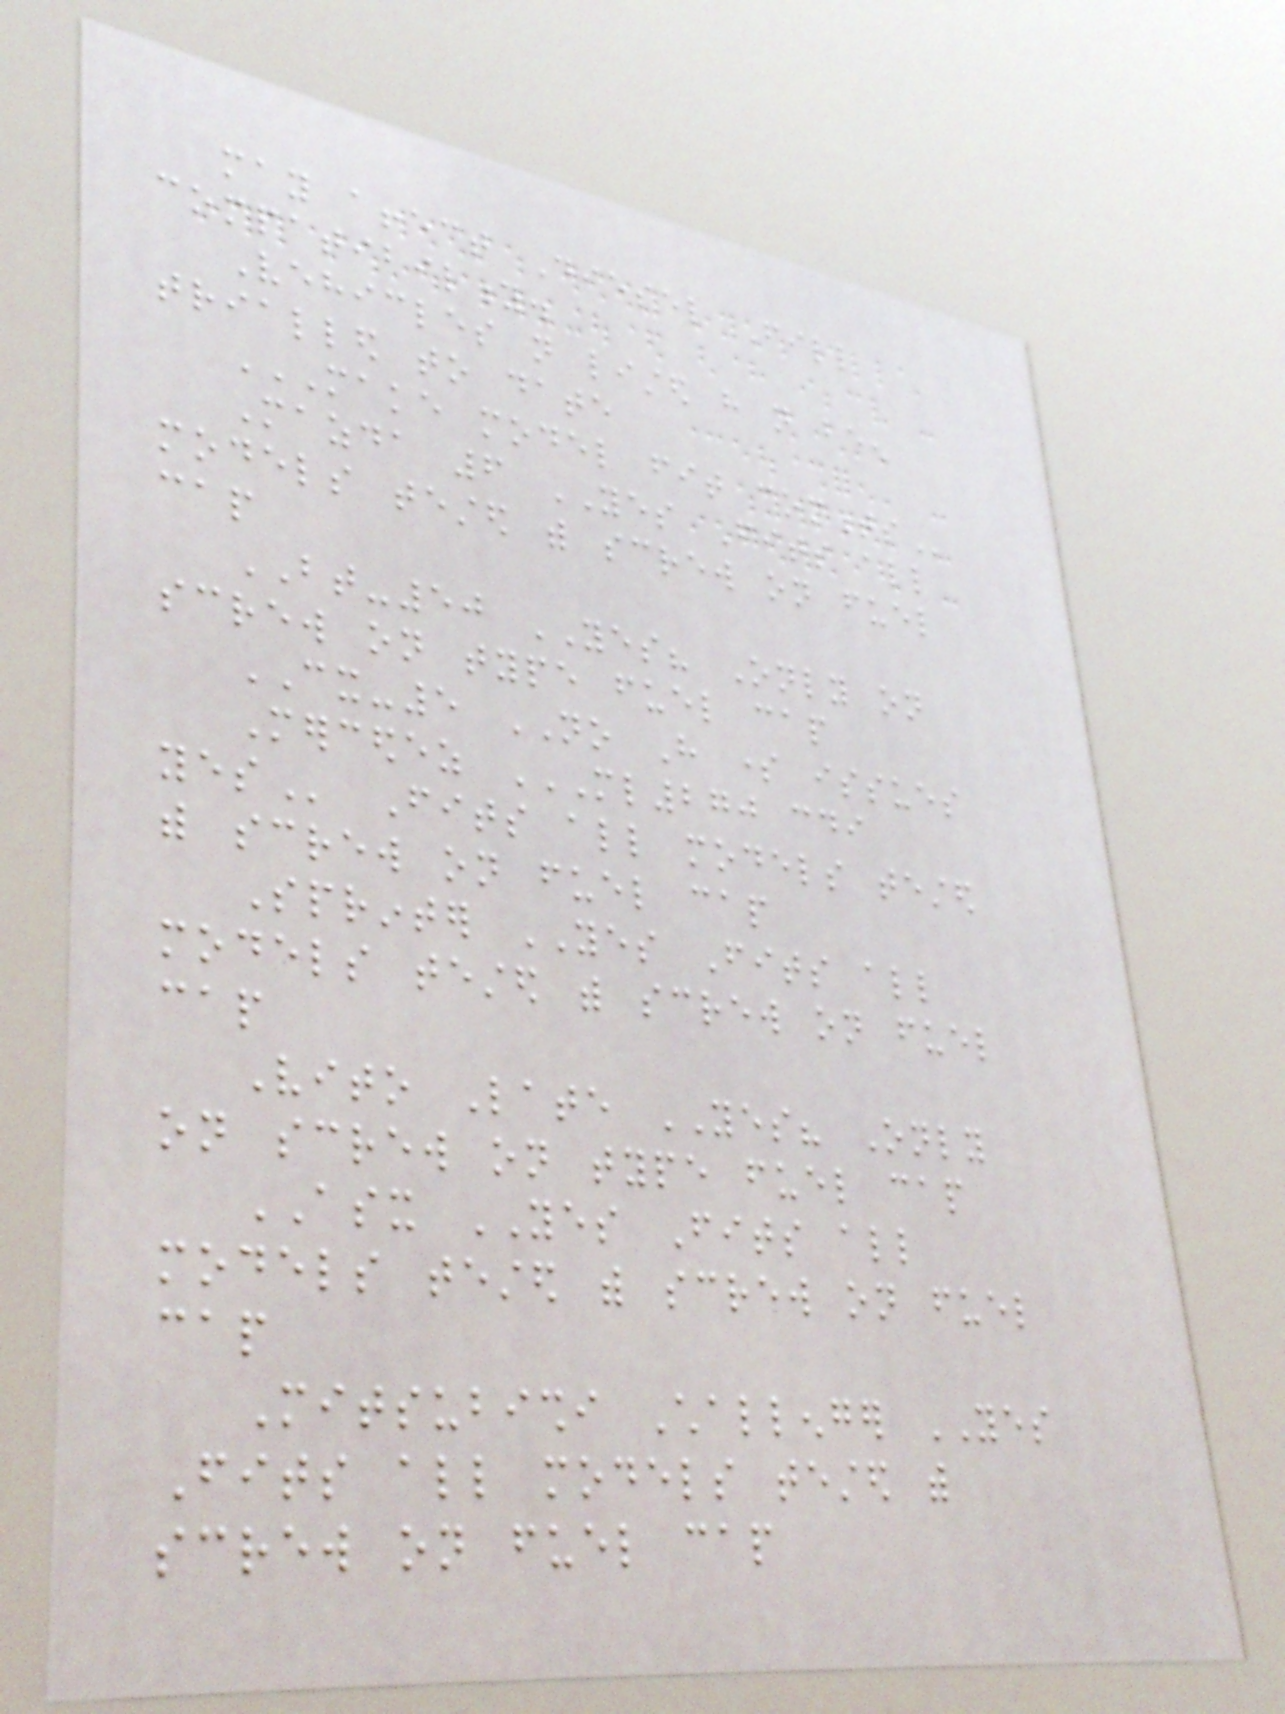may affect Diesel Fill
compatibility.
Vehicles not listed have not been
trialled to date
MAKE MODEL FIT COMMENTS
Mazda 6 YES Fits all
models tested with screw on fuel
cap
BT-50 YES? Only on
screw on type fuel cap
CX-5 NO Have some issues
Mercedez ML270 CDI
YES Fits all models tested
with screw on fuel cap
Sprinter YES Fits all
models tested with screw on fuel
cap
Vito Late YES? Only
on screw on type fuel cap
ASX YES Fits all
models tested with screw on fuel
cap
Mitsubishi Challenger YES
Fits all models tested with
screw on fuel cap
